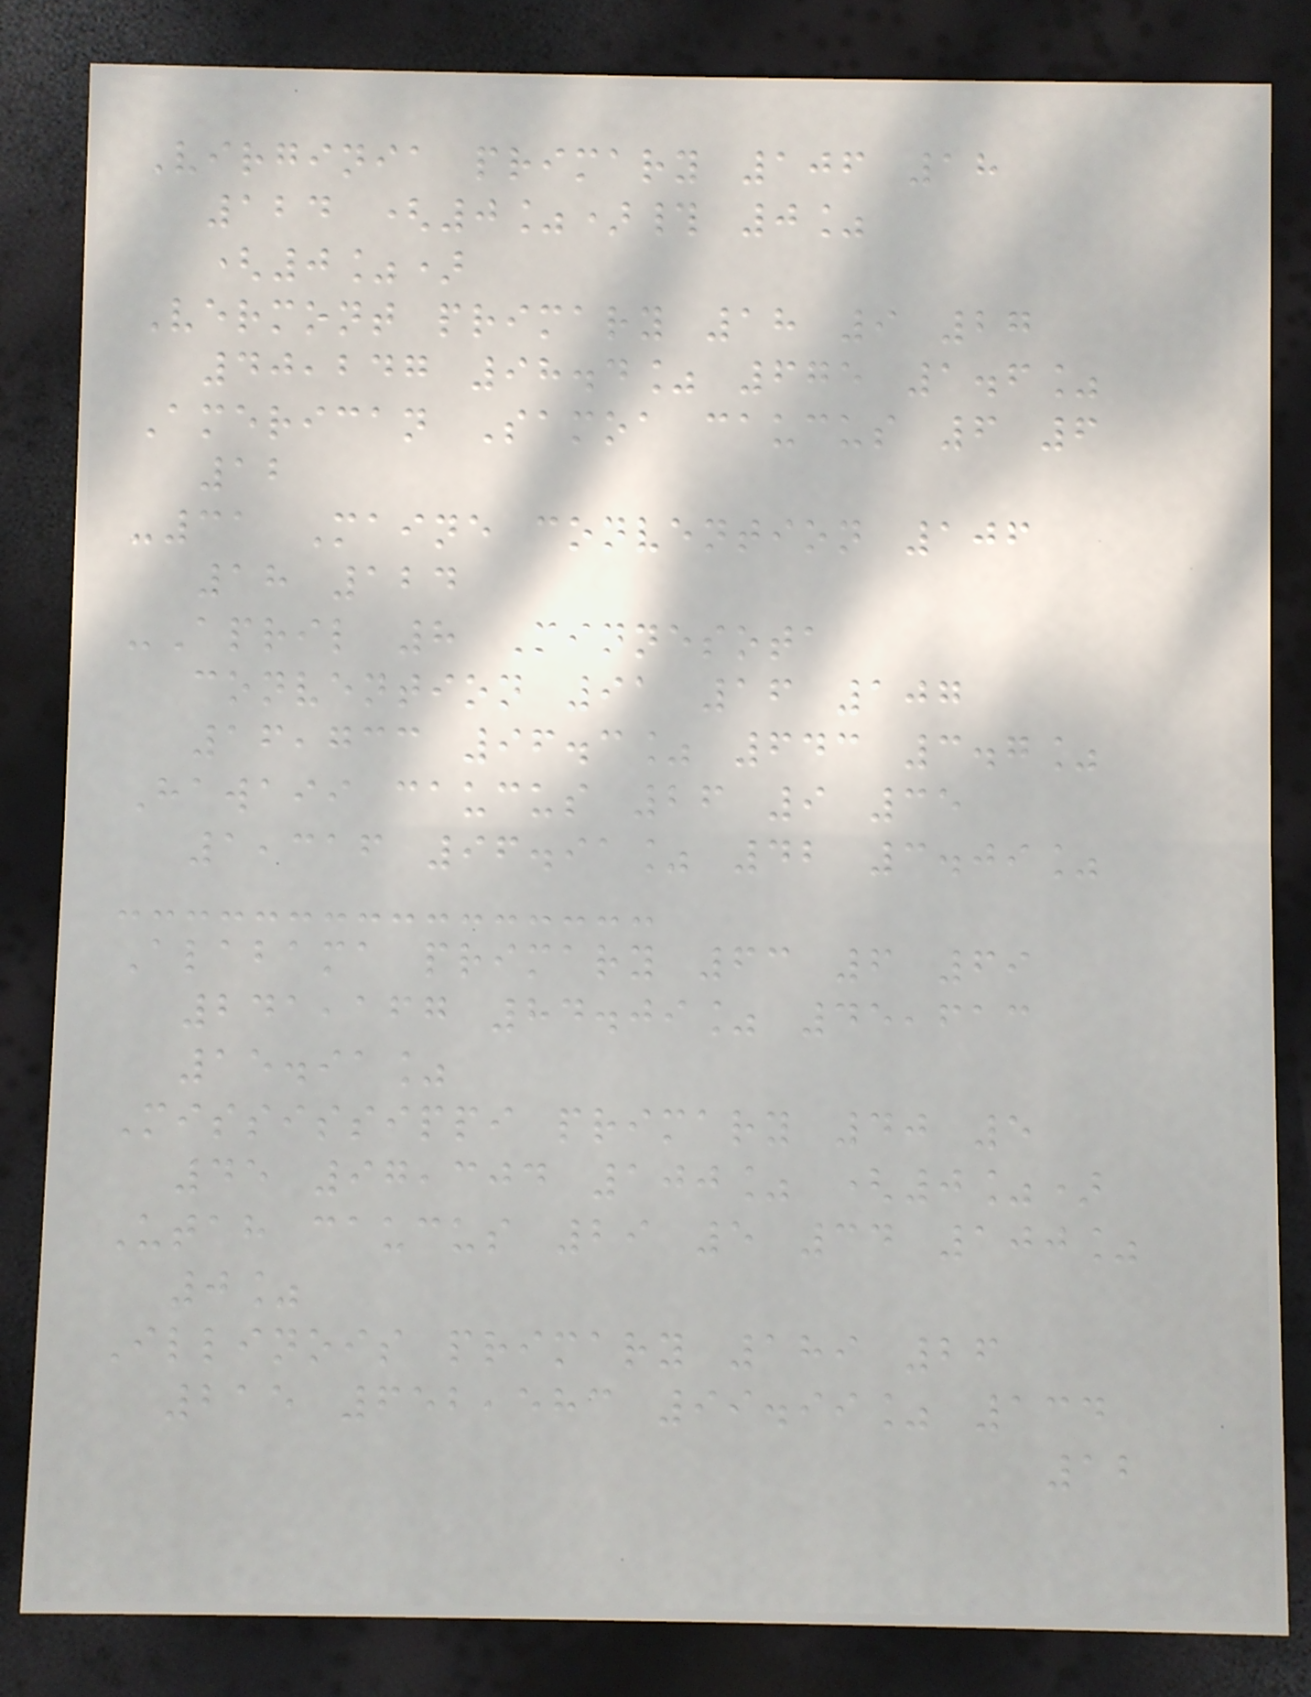Virginia primary 106 18
124 (0%)# 0%
(0%)
Vermont primary 18 9 27
40,247 98.4% 675 1.6%
American Samoa caucus 6 6
12
-31 Maine convention 106
18 124
-April 8 Minnesota
convention 91 16 107
16,733 96.3% 643 3.7%
Hawaii caucus 26 9 35
1,316 96.91% 42 3.09%
Alabama primary 63 6 69
241,167 84.09% 45,613
15.91%
Mississippi primary 40 5
45 97,304 100% (0%)
Utah caucus 29 5 34 100%
0%
Illinois primary 189 26
215 652,583 99.99% 134
12
